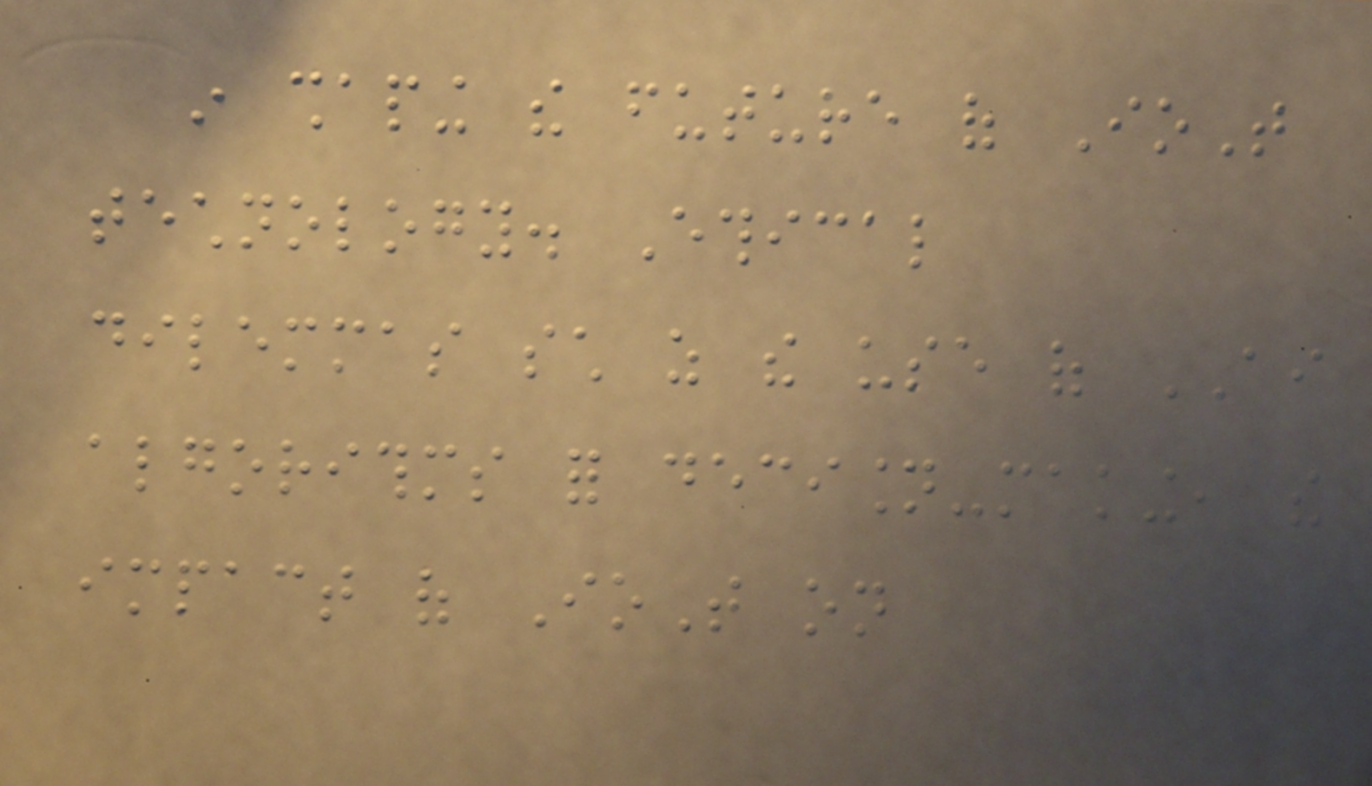in shaping the future of IoT
technology. Ethical
dilemmas such as the use of AI
algorithms for decision-making, the
impact of IoT on
